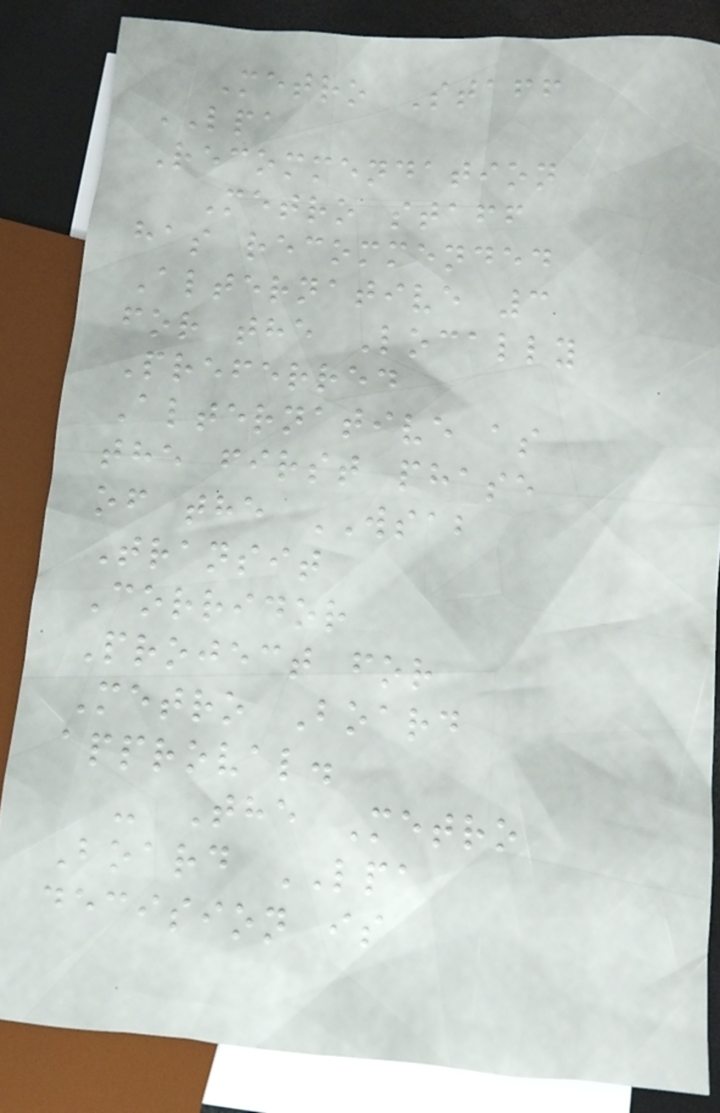Metro Staff
LPA
Recommendation
Metro staff
has recommended
Alternative 3
for the Locally
Preferred
Alternative as
the first phase
of the WSAB
Transit
Corridor
Project for
Metro Board
approval.
- The Metro
Board LPA
decision is
